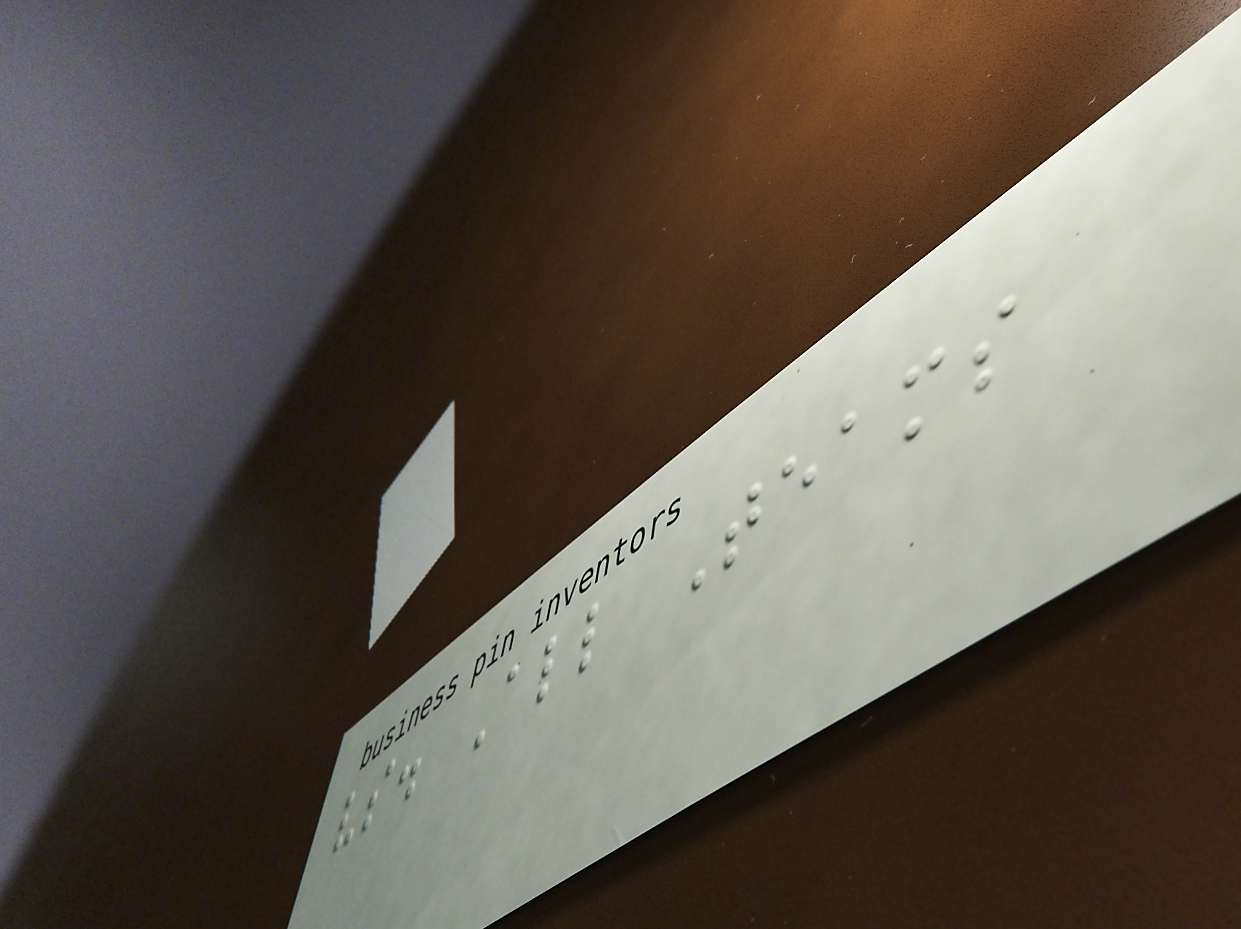vs. All Teams
